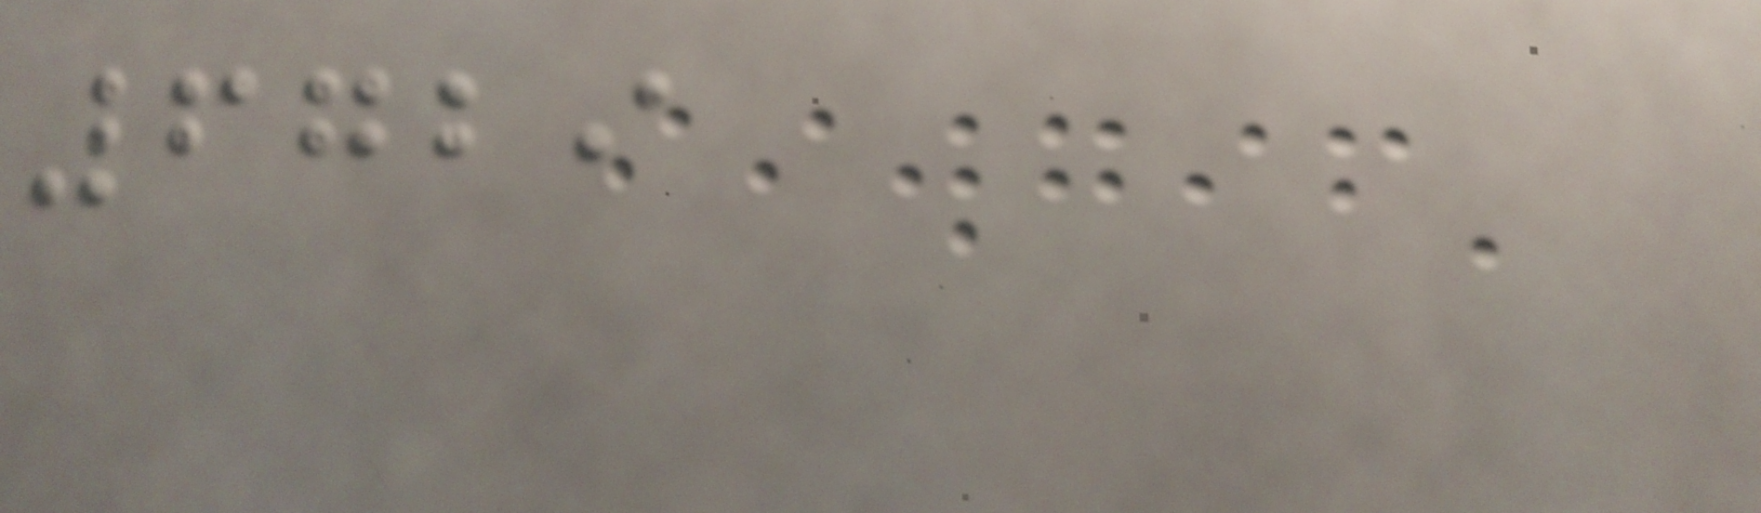6729
